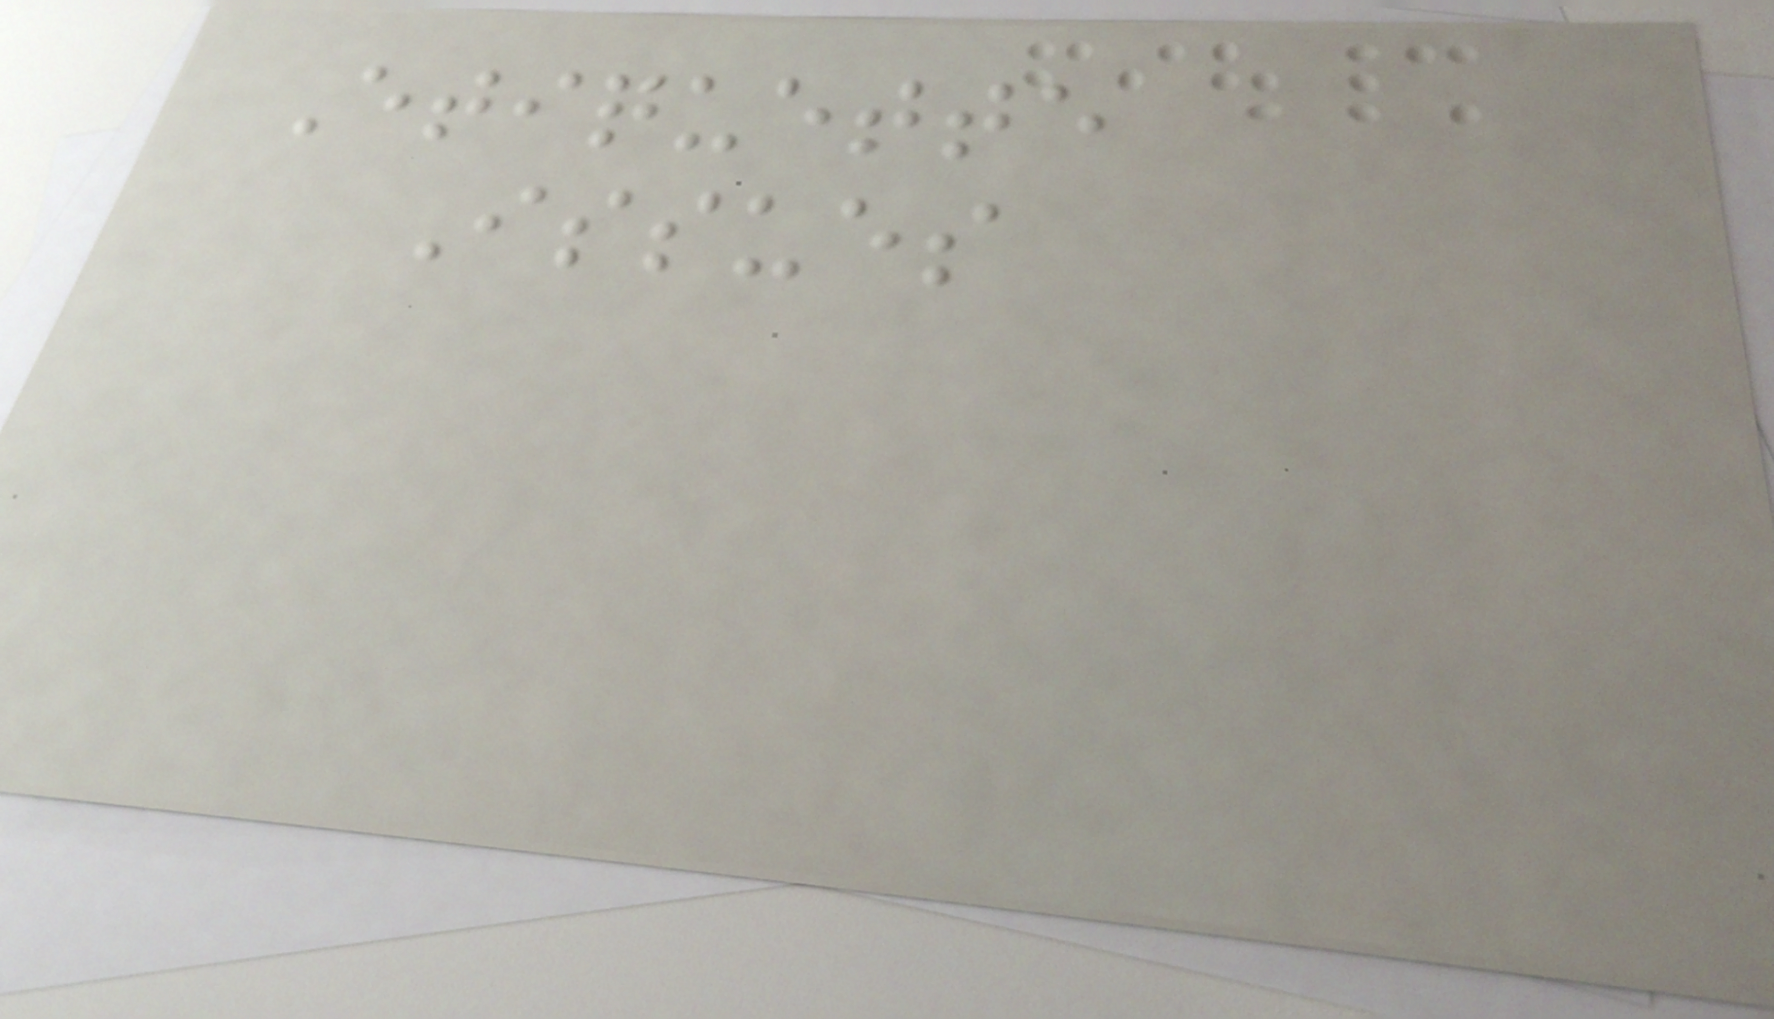Etiquette
Issues
